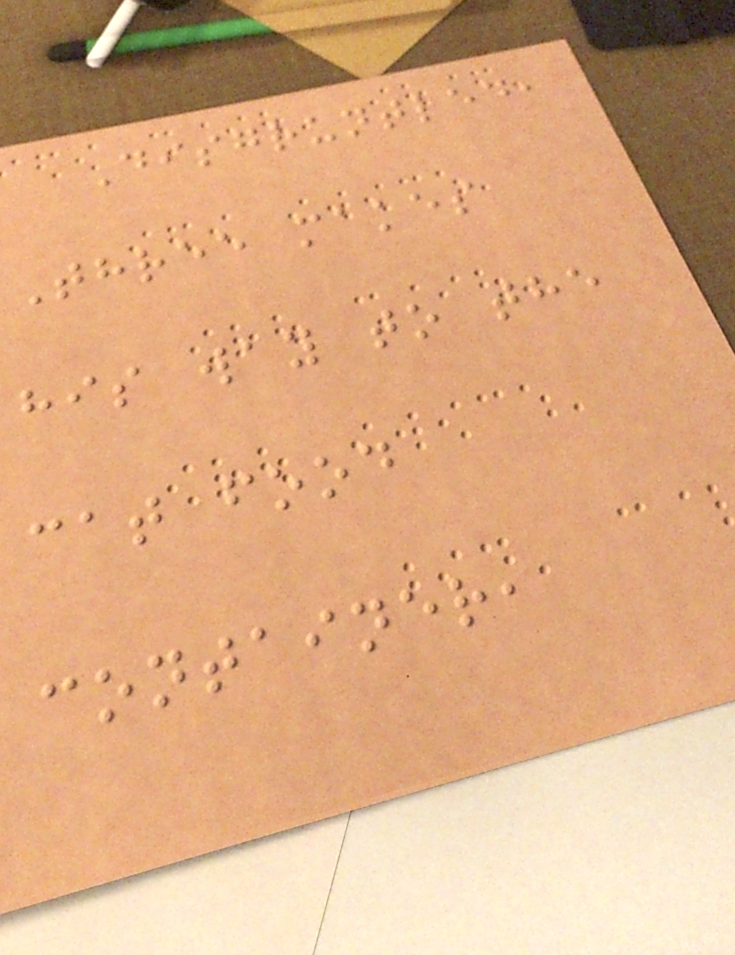Disgruntled,
Three makes
his way to the
cat food
container,
